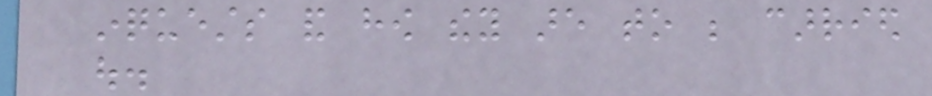inquests and how they are to be carried
out.
